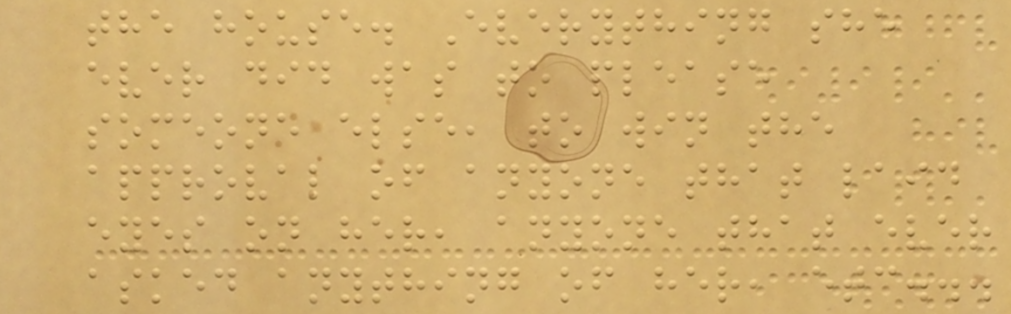the house. Everything she
ever did was to please
someone else, to win the
approval of anyone that laid
eyes on her, anyone that ever
asked anything of her, etc...
